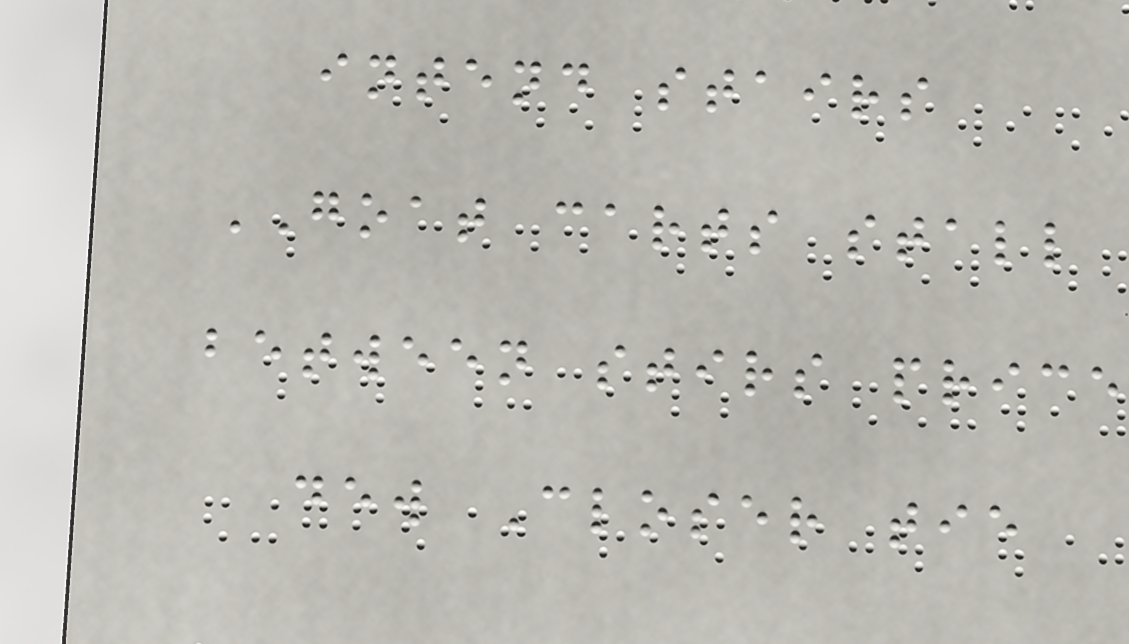intend stairs
GOAT carts stall
between stirs price
dew Closer tie
